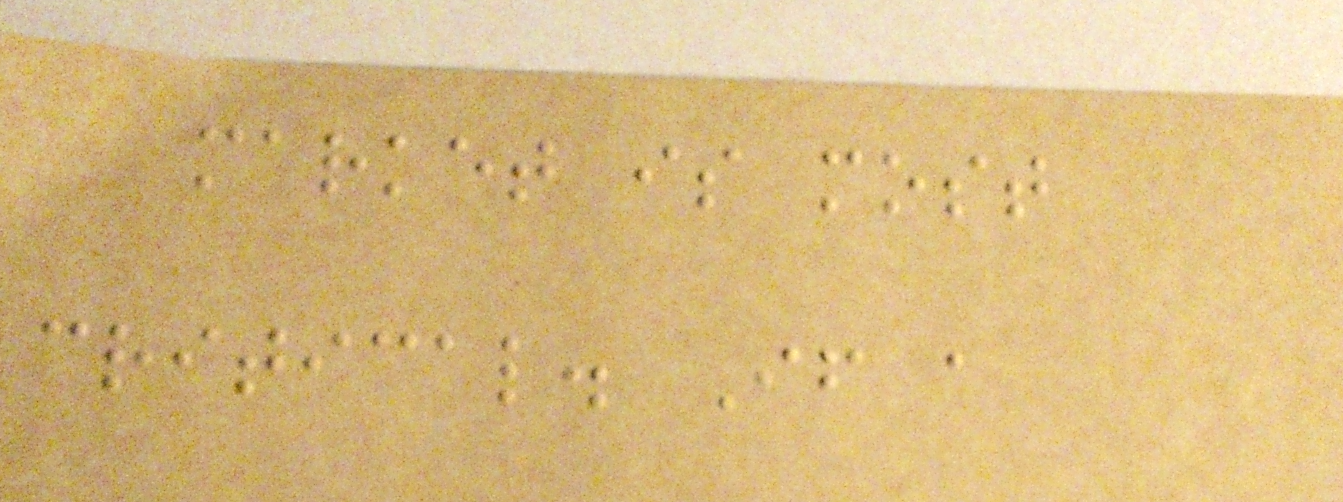market is most
critical. If a
